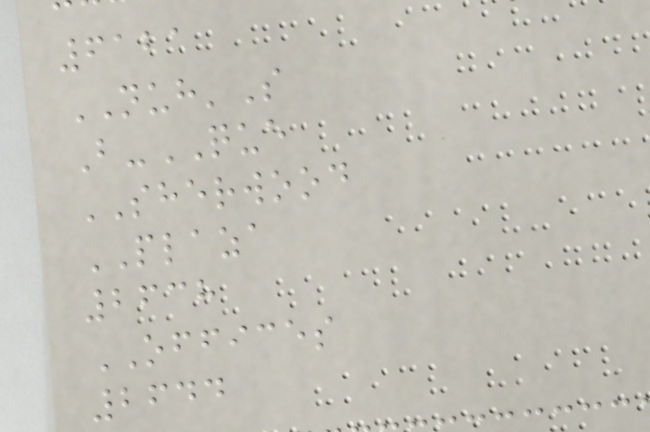6121
NUH'S
B-QUE
SHERWOOD
PLAZA
2638
OFFICES
2644
